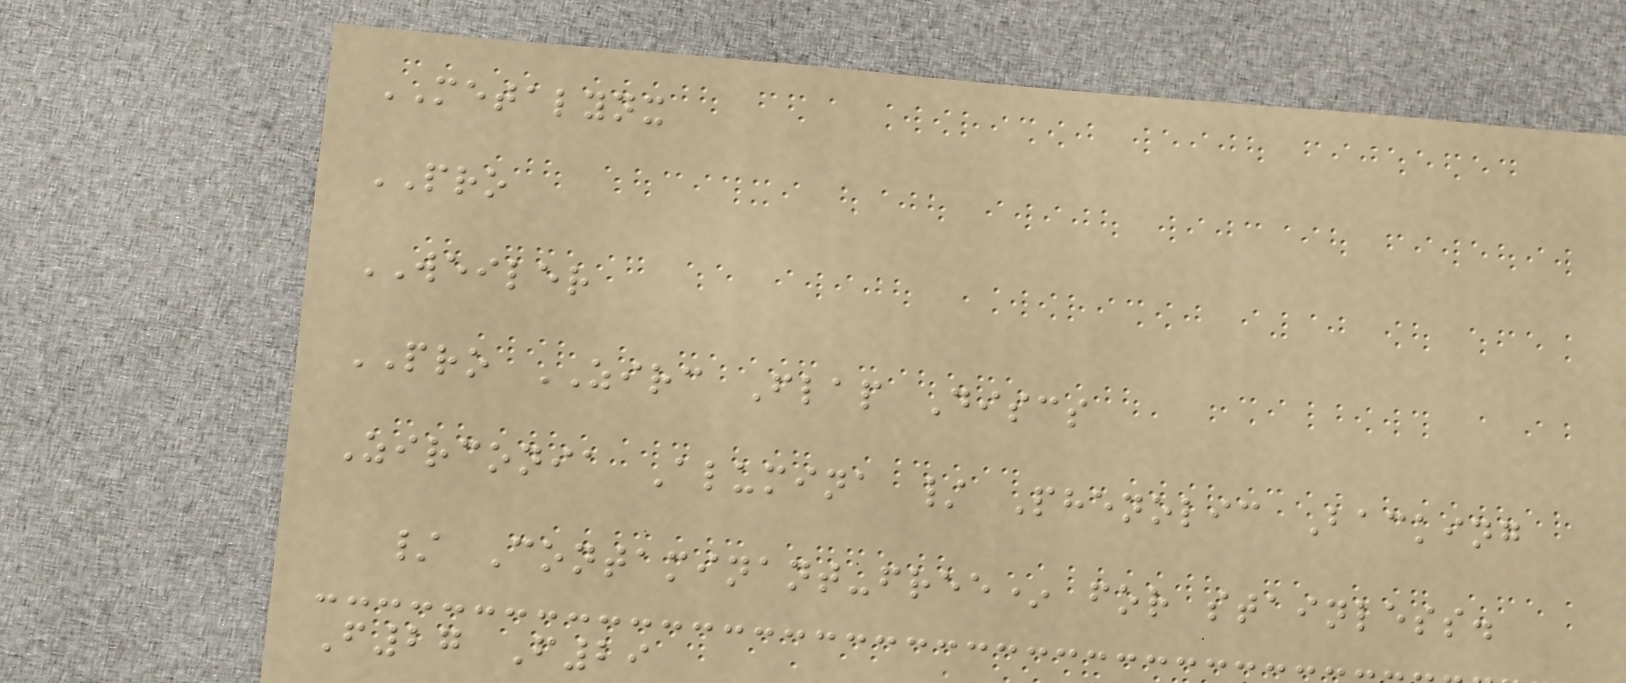METALYNX
PRO
WEILER
PRO ZIRC Flap Discs
Zirconia Alumina / Phenolic Backing
/ Contaminant-free* for stainless.
F27 F29
